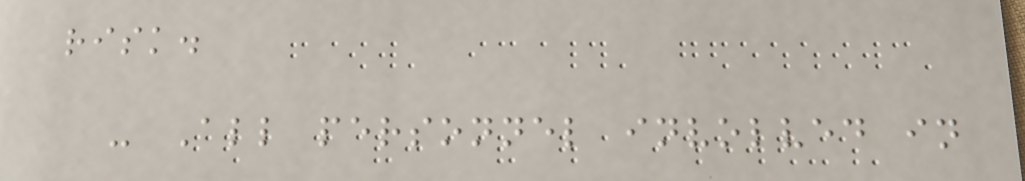risk.
- All personnel involved in
